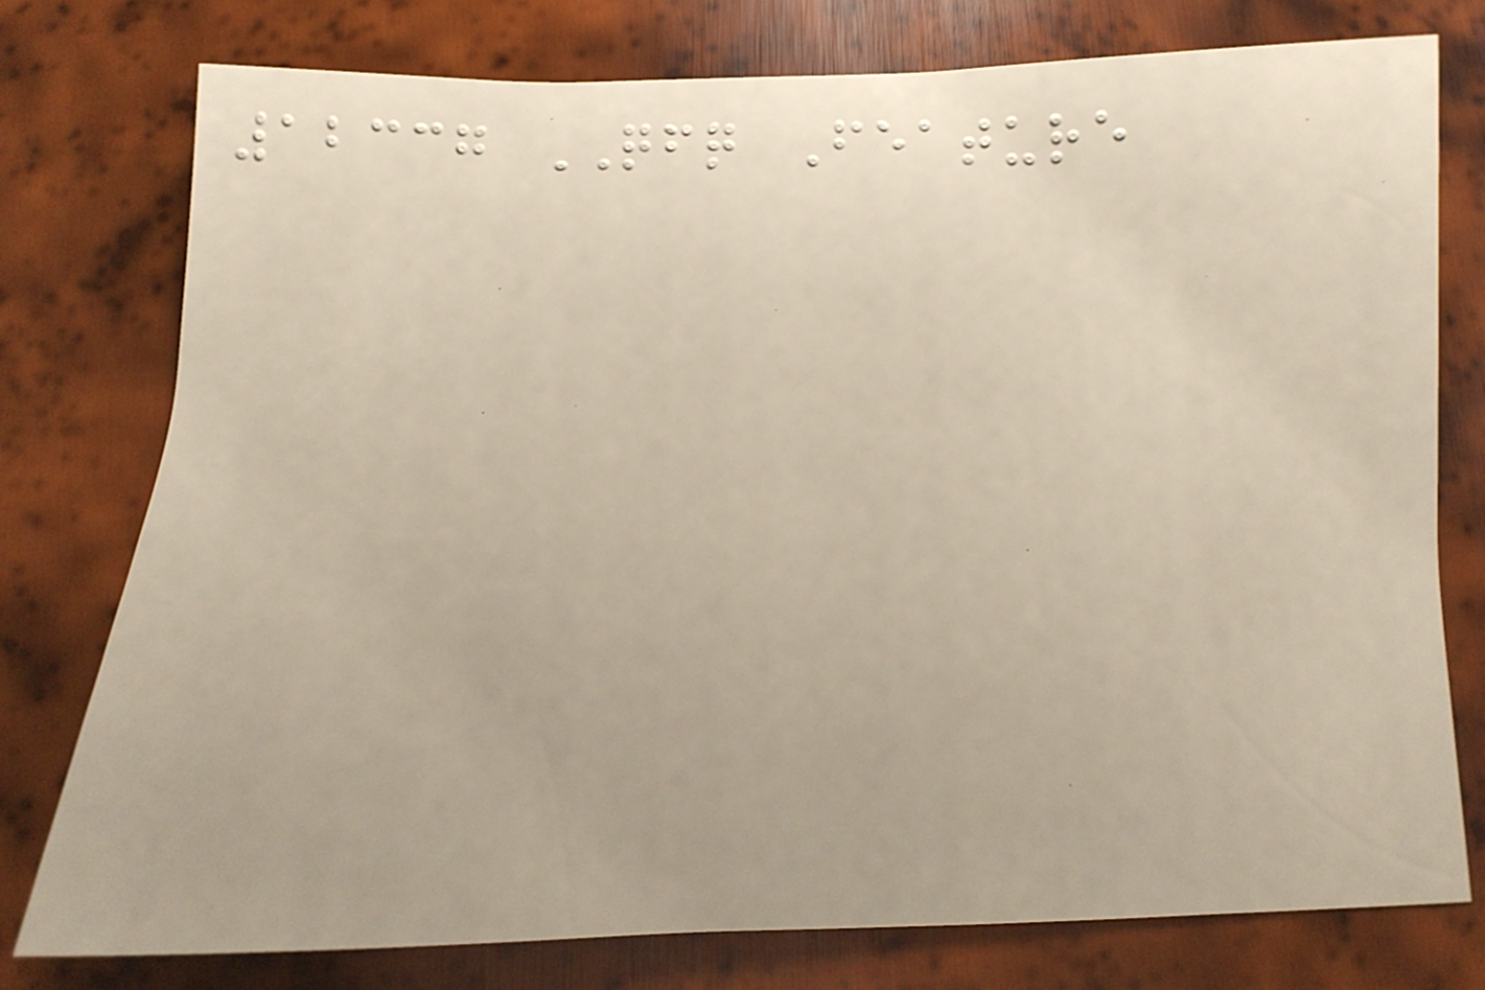12337 QFQ Feature
